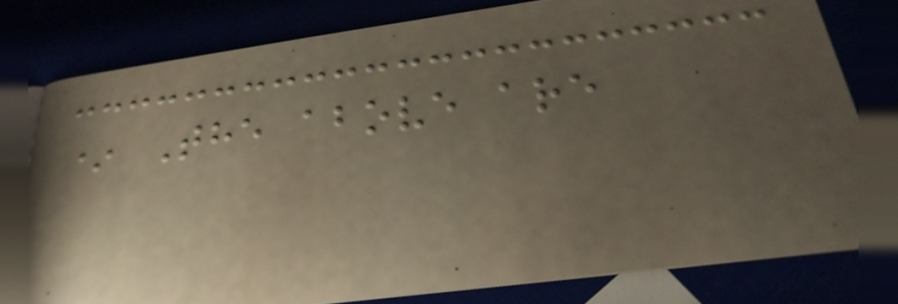* The above are
